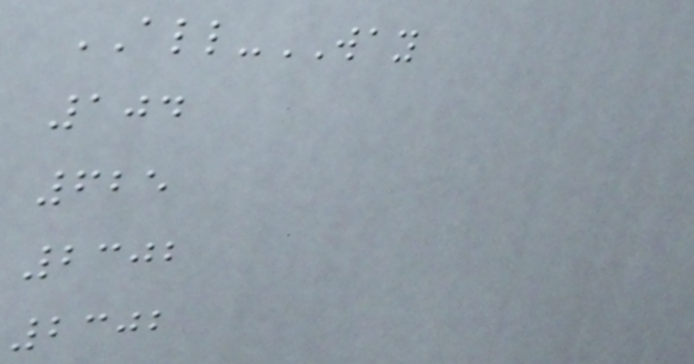ALL-WAY
104
625
2302
2302
